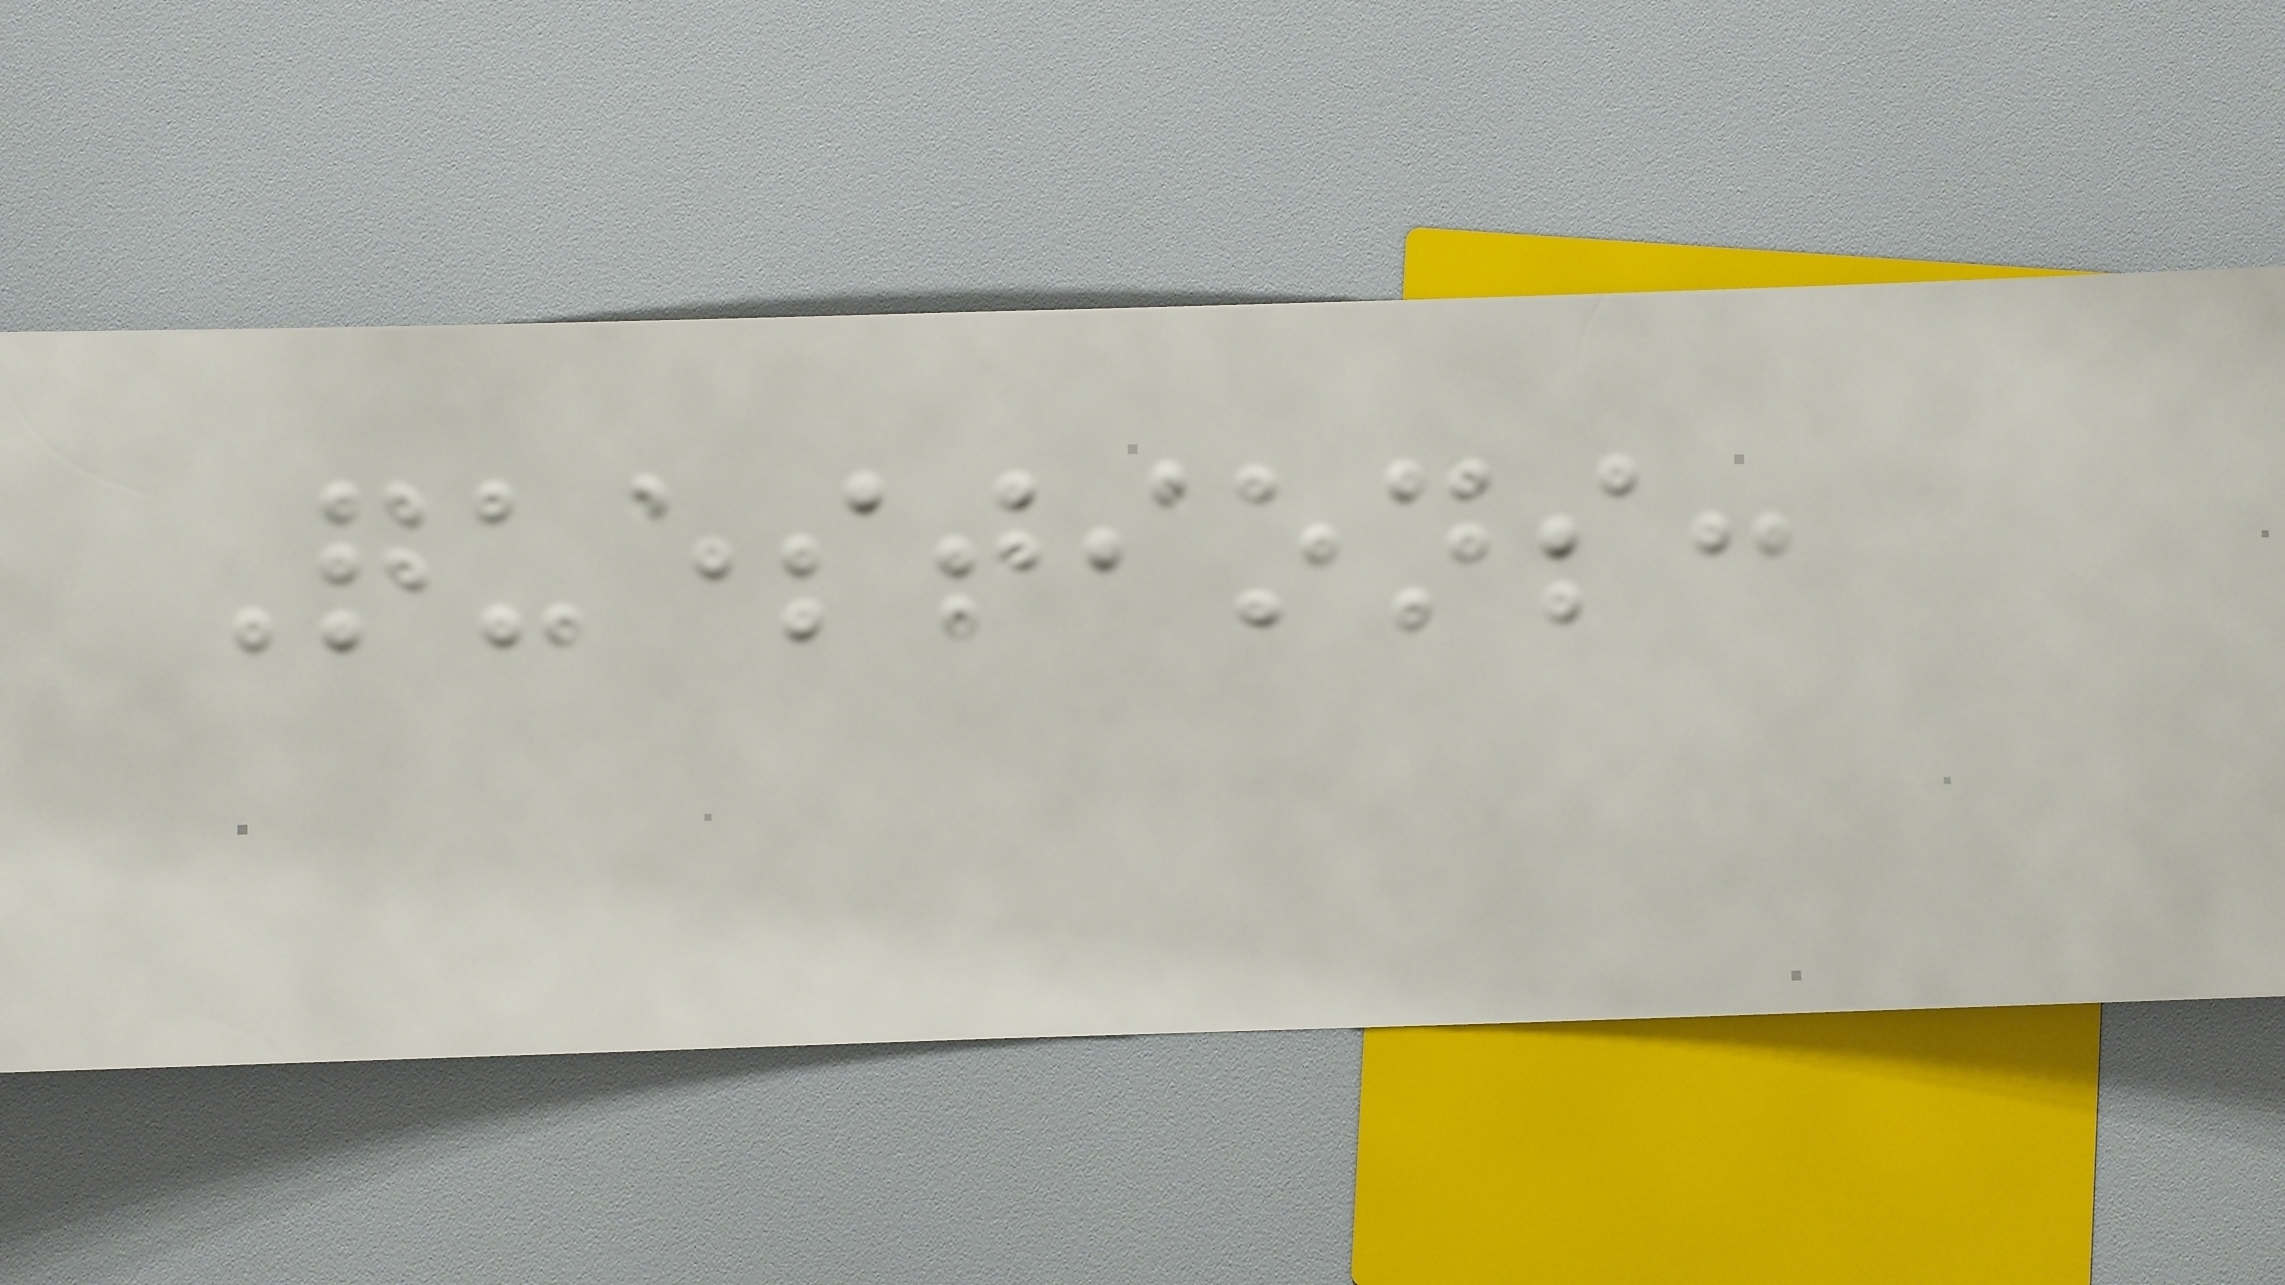Questions:
